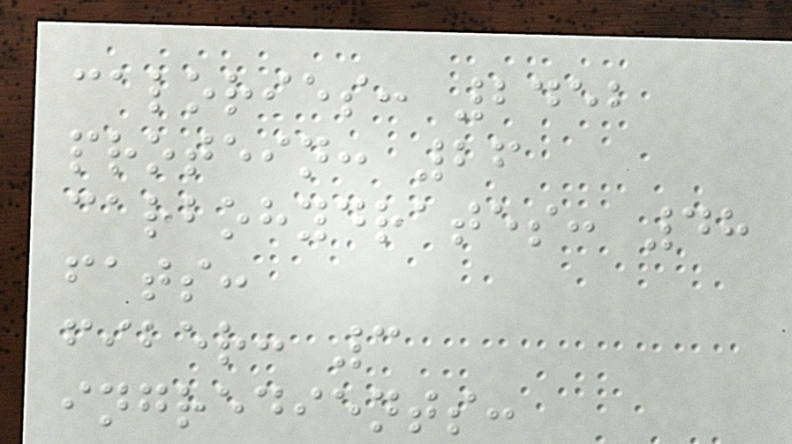calories: 2452
protein: 26
carbohydrates: 48
fats:
fiber: 3
ingredients:
